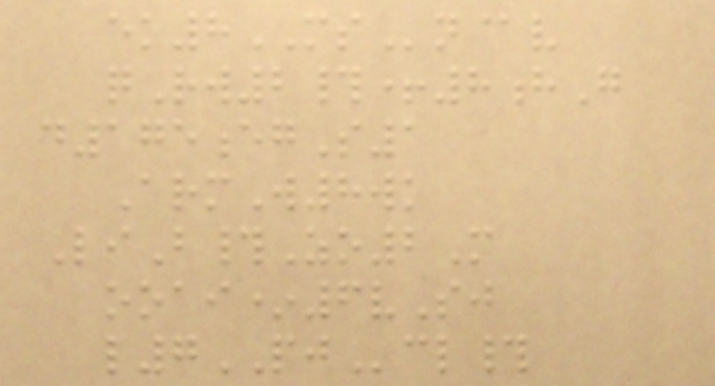ek8MSn@v
qRw2#+8hG
d175egS1
ArmW8wk
LiB#Zo2M
ooai*6vSj
l7PJcl#
